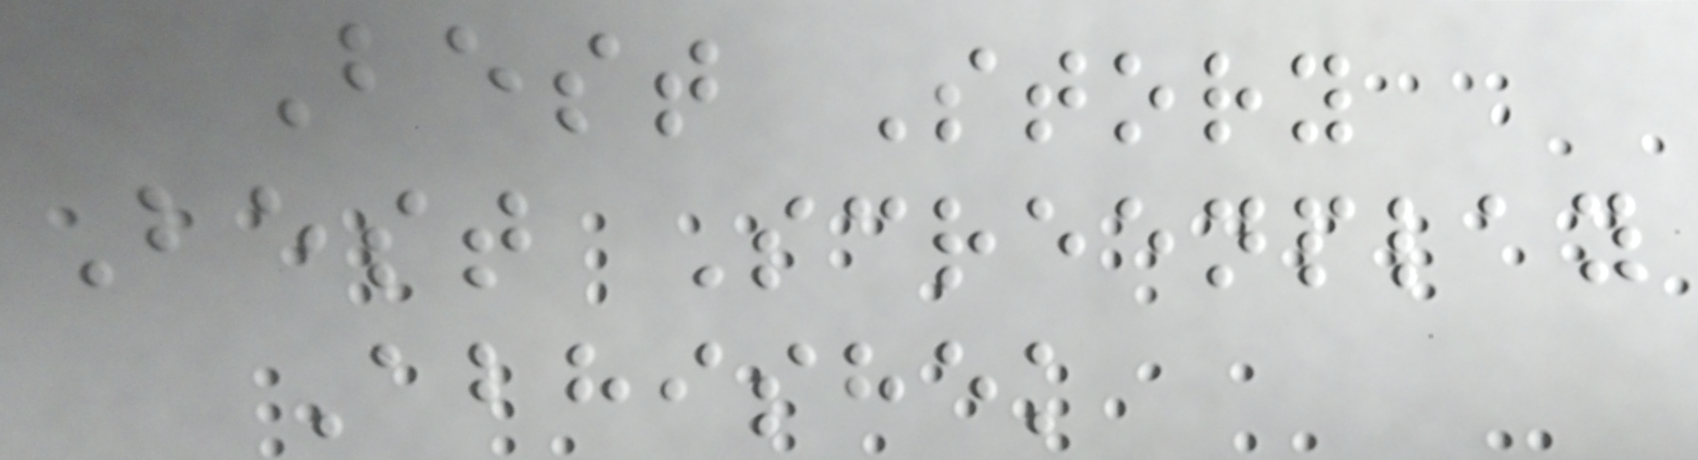Best Story
Best Screenplay
Abhishek
